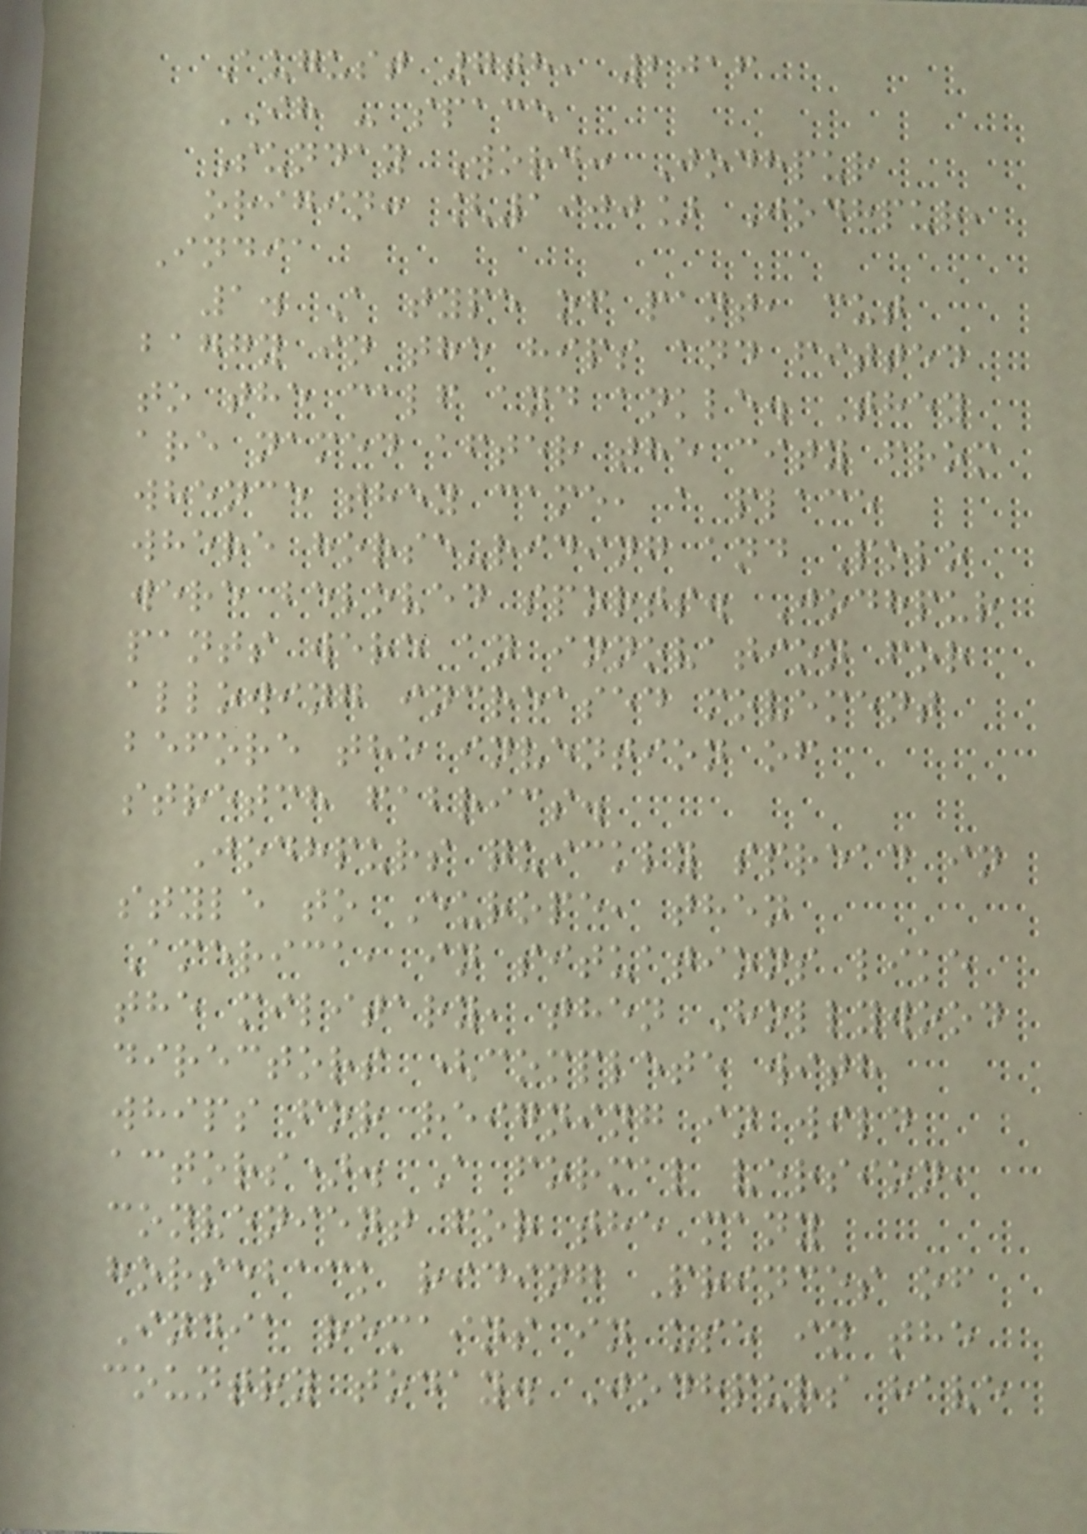August 7th, 2016
IH - space
Sunday Word: Jodhpur
origin: [1900] Jodhpur,
India
1. A type of pant, cut
baggy in the hips and fitted
to the calf and ankle. They
are named after the city from
whence they came, a place
where horse-riding and Polo
were beloved sports. Jodhpur
pants were an innovation for
allowing increased movement
before the invention of
stretch fabrics.
Jodhpurs quickly spread in
style to Europe, then
America, in situations like
the military, then Hollywood
directors (complete with
whips for reigning in wild
actors). A formal version,
convenient for the many
horseback riding Princes of
India remains in use in the
country today. Jodhpurs have
